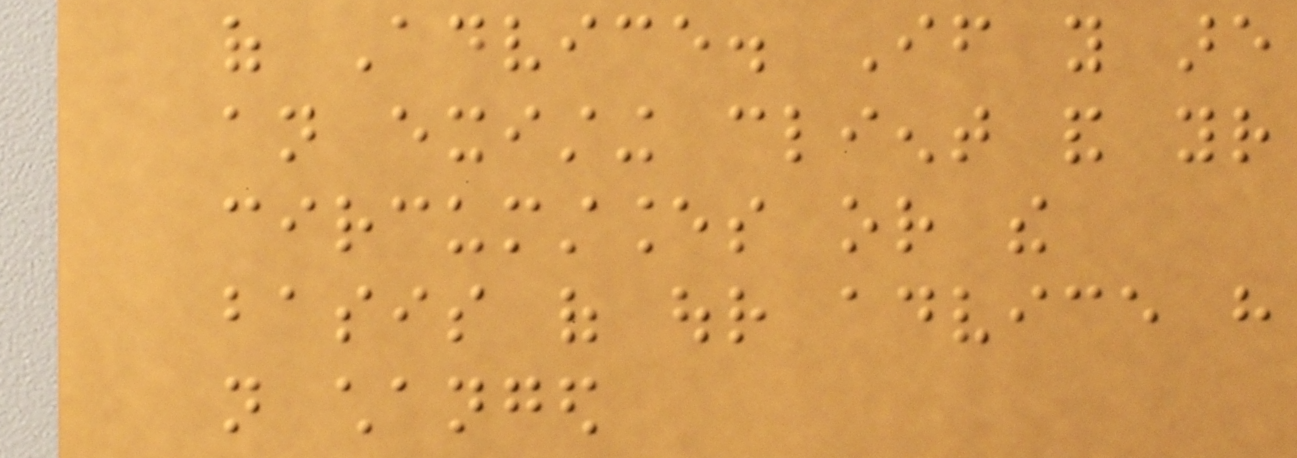of Advice. If you are
an existing client and your
circumstances or the
basis of our advice have
not changed
